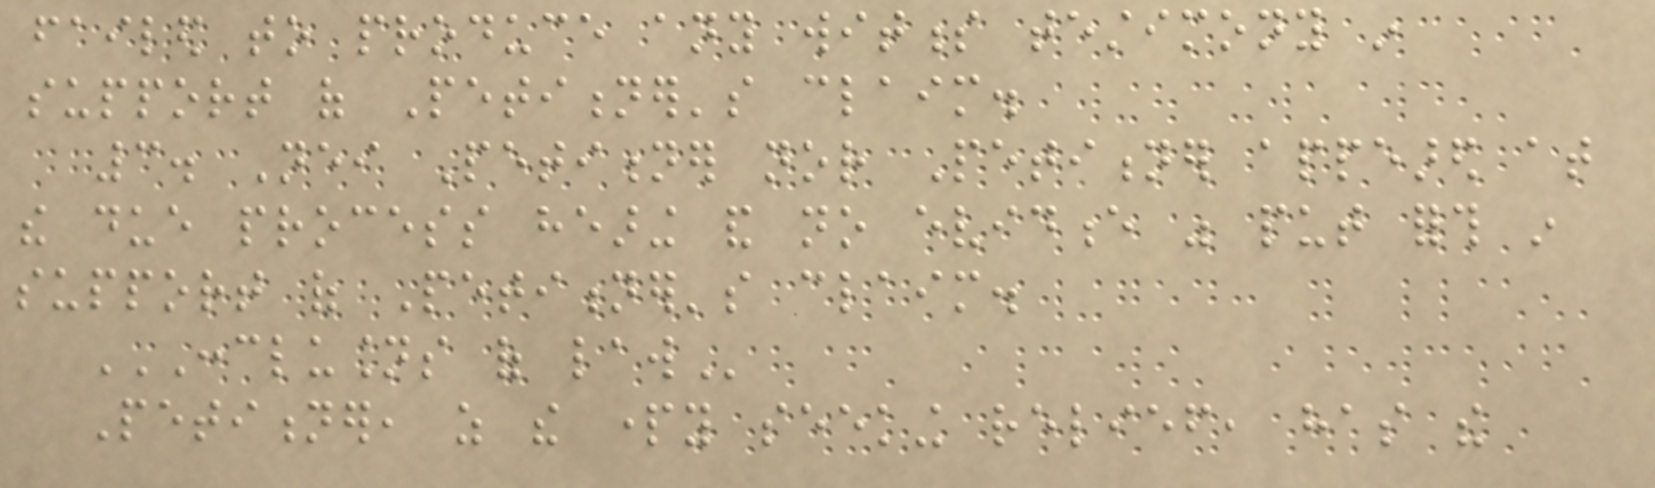failed to produce any witness testimony in
support of Petitioner's claim.
3. Neither Petitioner nor Petitioner appeared at
the due process hearing and no evidence was put forth in
support of Petitioner's claim.
CONCLUSIONS OF LAW
Petitioner, as the party seeking relief, has the
